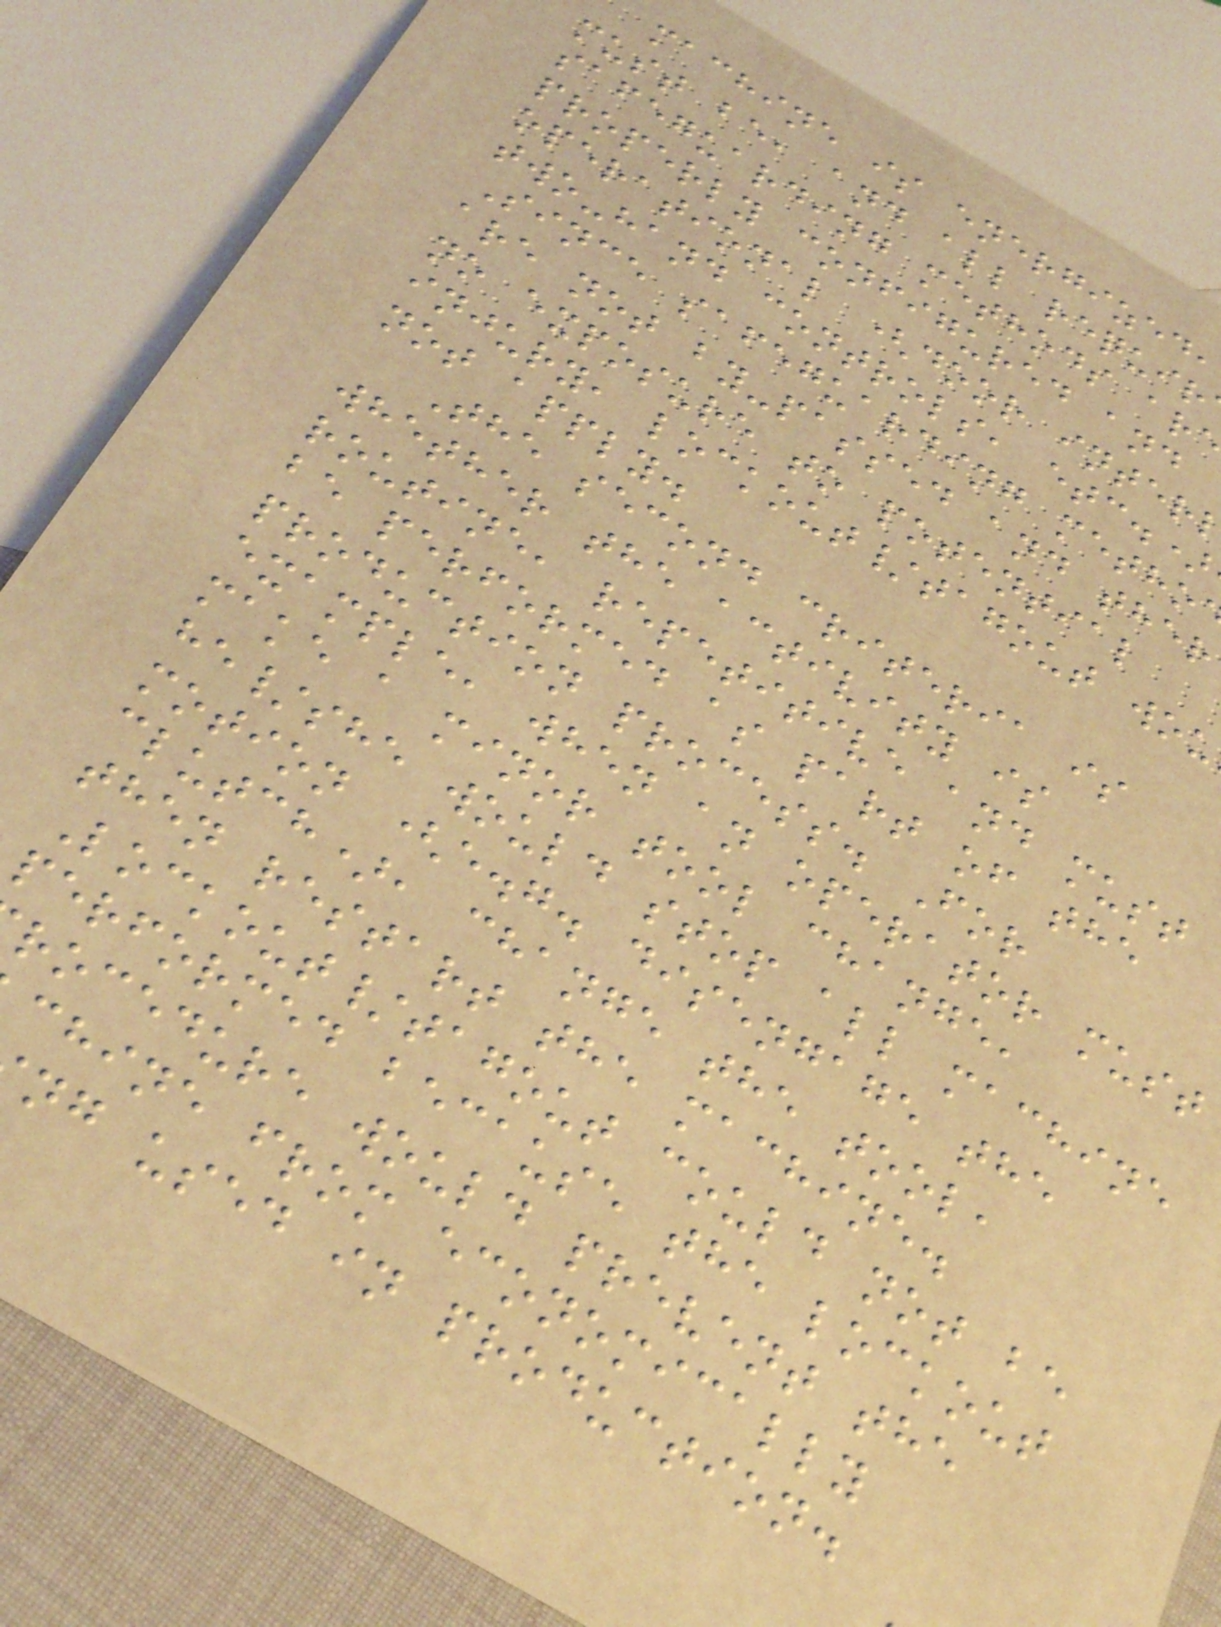machine is energized
must be, and all requir
safeguarding methods ar
properly configured and
operational (door inter
two-hand controls, etc.)
Since safeguarding metho
are not by-passed and ther
no exposure to potential
injury, lockout/tagout wou
not apply.
The second criteria is
whether the activity is
routine, repetitive and must
be performed as part of the
production process. For
example, when an operator must
make a minor tool change,
he/she would stop all machine
motion (e.g. disengage the
clutch), change the tool,
then restart the machine.
Lockout/tagout could not be
performed because the lockout
rocedure would prevent the
chine from economically
ng used in production.
